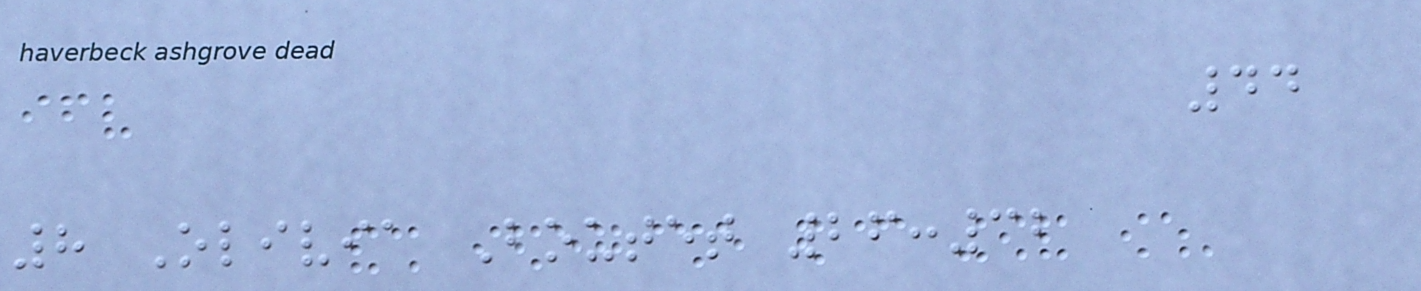44
8 Olivia Boutet 26:32
